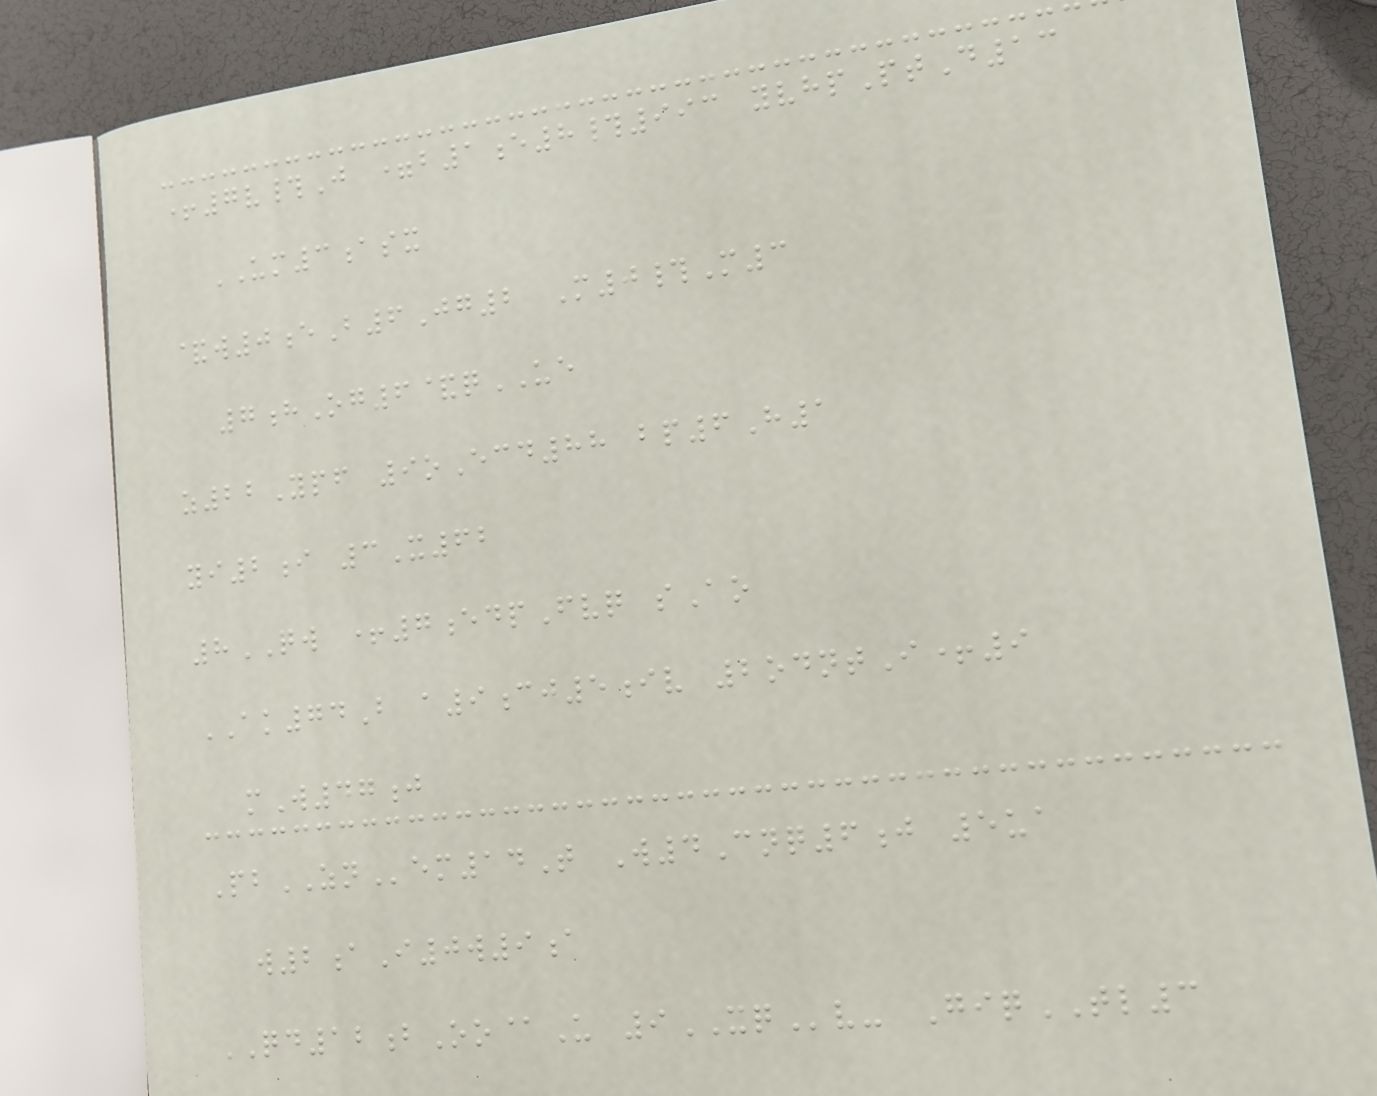+7v#J =b1e8#993 yvhpPtD13
UM3asx
&w0eB6Jg2 M0#M3
7hOg6&qUE
z22Ypf 9oEcd88 bp6H1
yi2i 3X62
8QW +7edpFvq sAo
AK74B a9cj5iv 2odntI+9
mW47j
PbZNem14T W4Cnq6j 5ua
w2aI0w9a
QD12bOo@U 9XQv- GiqTL3
